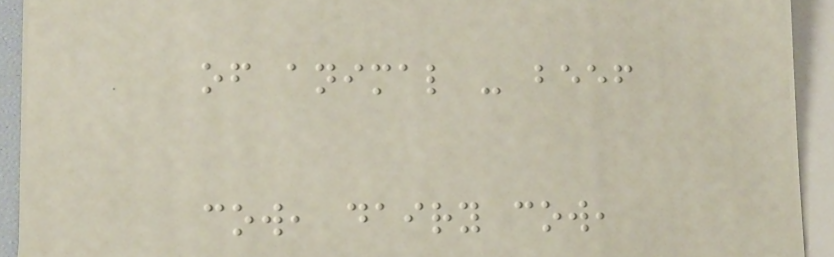of animal - beef
cow, dairy cow,
